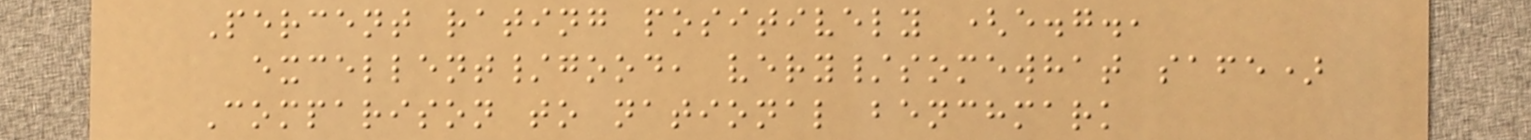Percent rating positively (e.g.,
excellent/good, very/somewhat safe)
Comparison to national benchmark
